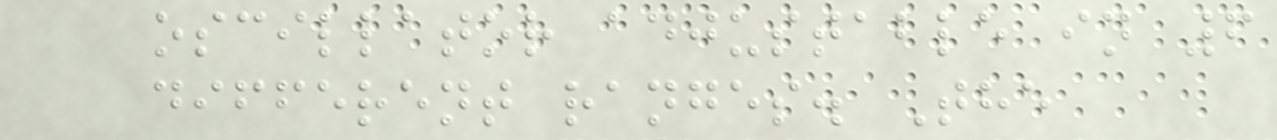oscillator adjustable in 6
different ranges. The
